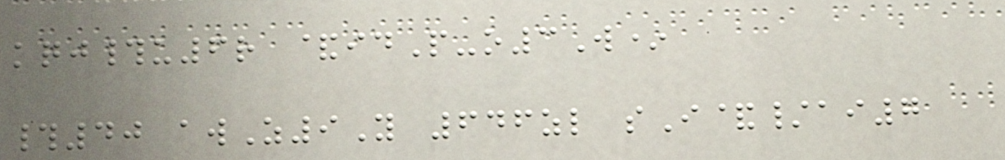kqj#u6r &idP-o3W*
#40 awZ9Y 646zl sI&/ai7
